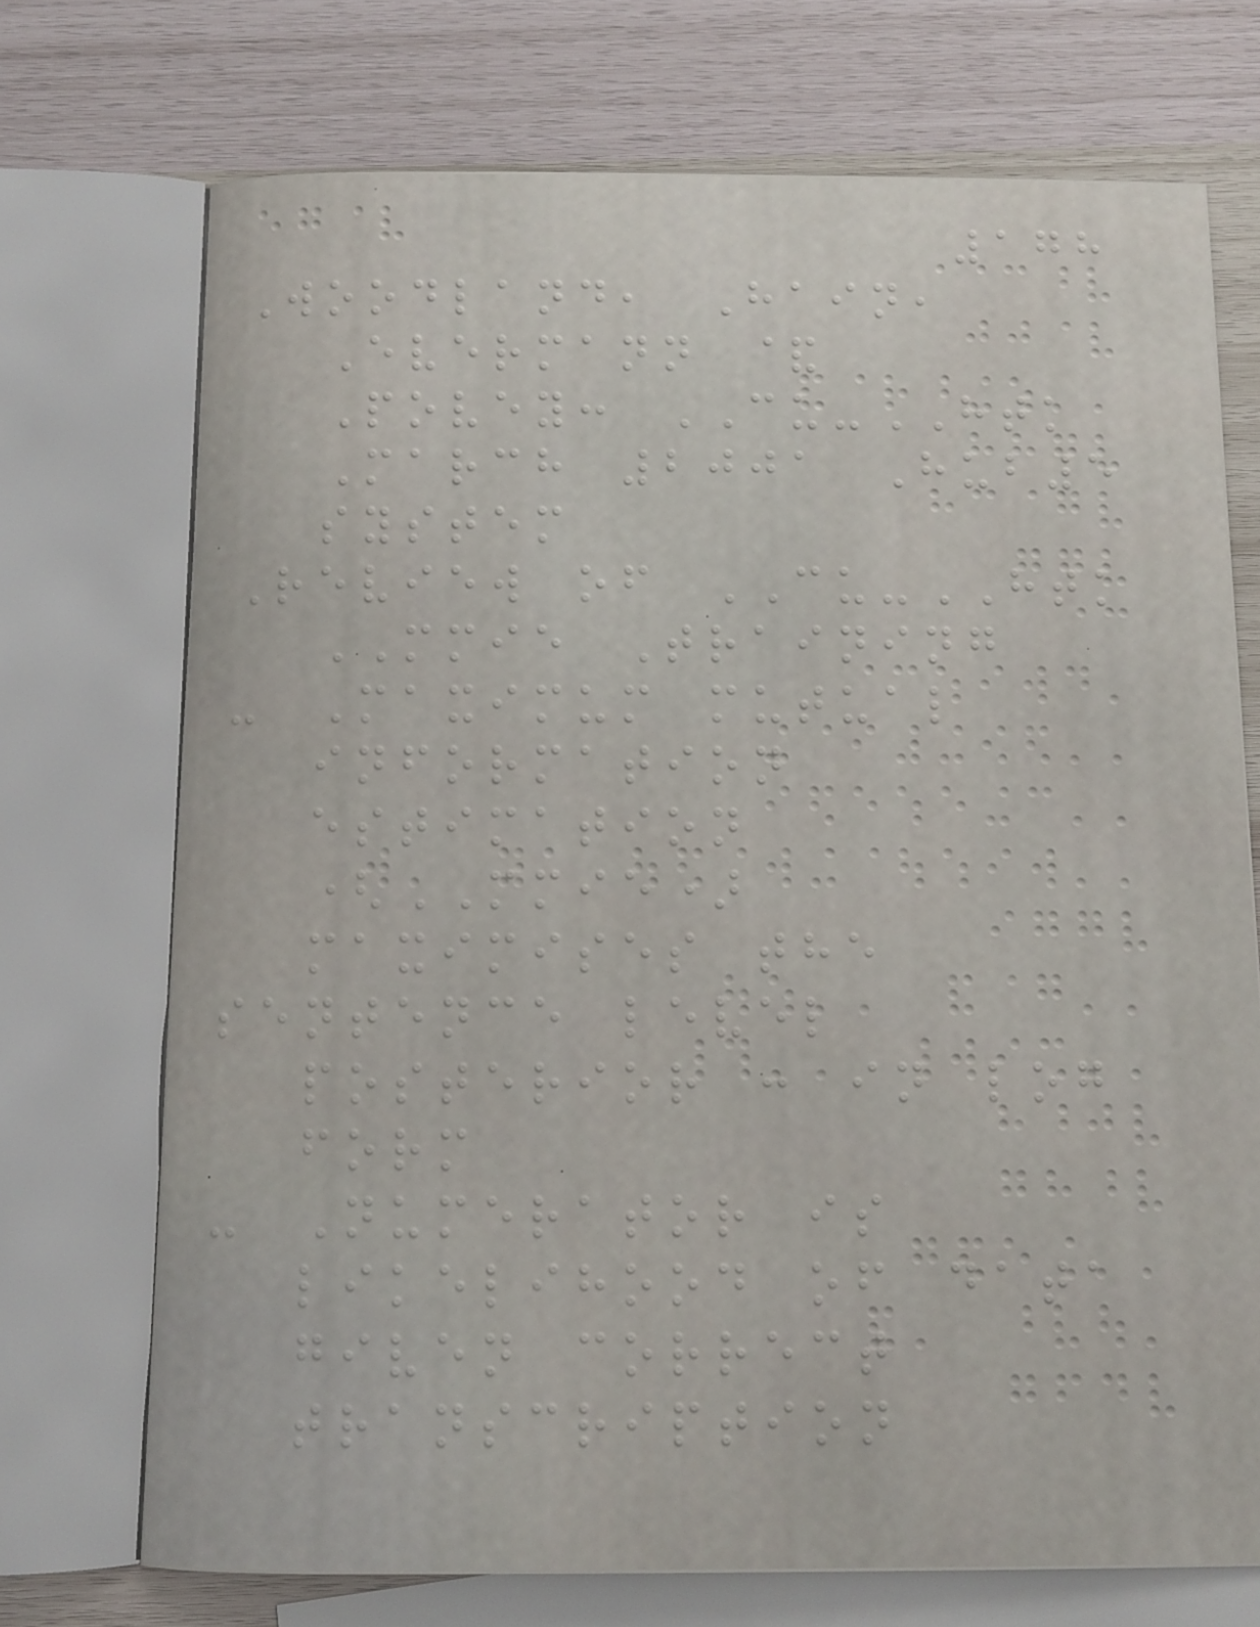178
Woodland, Hain,
Evermann &
Povey: CU-HTK
March 2001 Hub5
system
Review of CU-HTK
MMIE Training
- Maximum mutual
information
estimation
(MMIE)
maximises the
sentence level
posterior : in log
form
- Numerator is
likelihood of data
given correct
transcription
